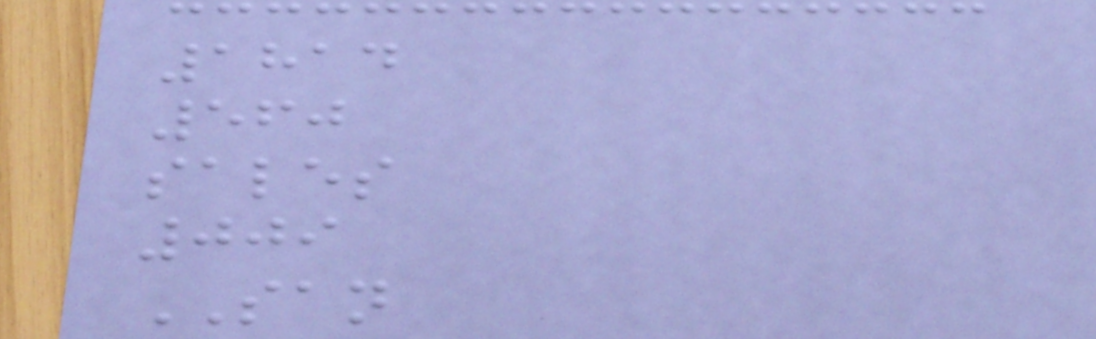1814
560
sales
009
SAN
